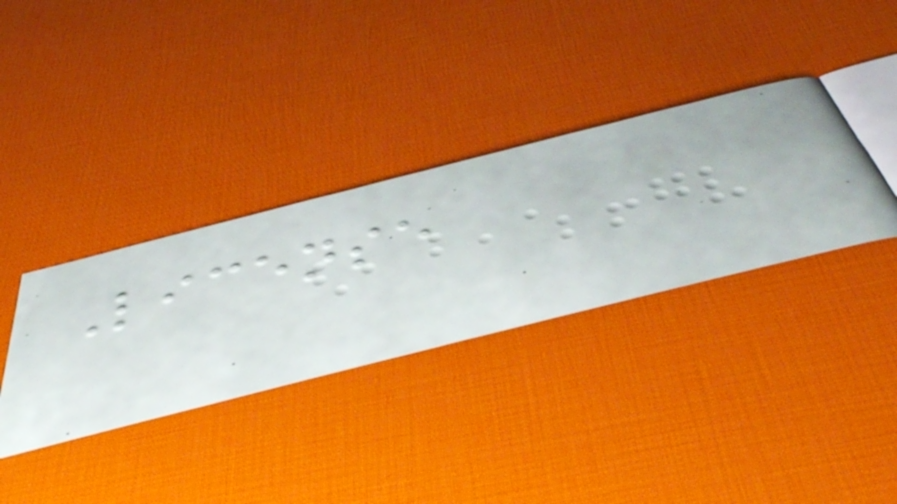License
